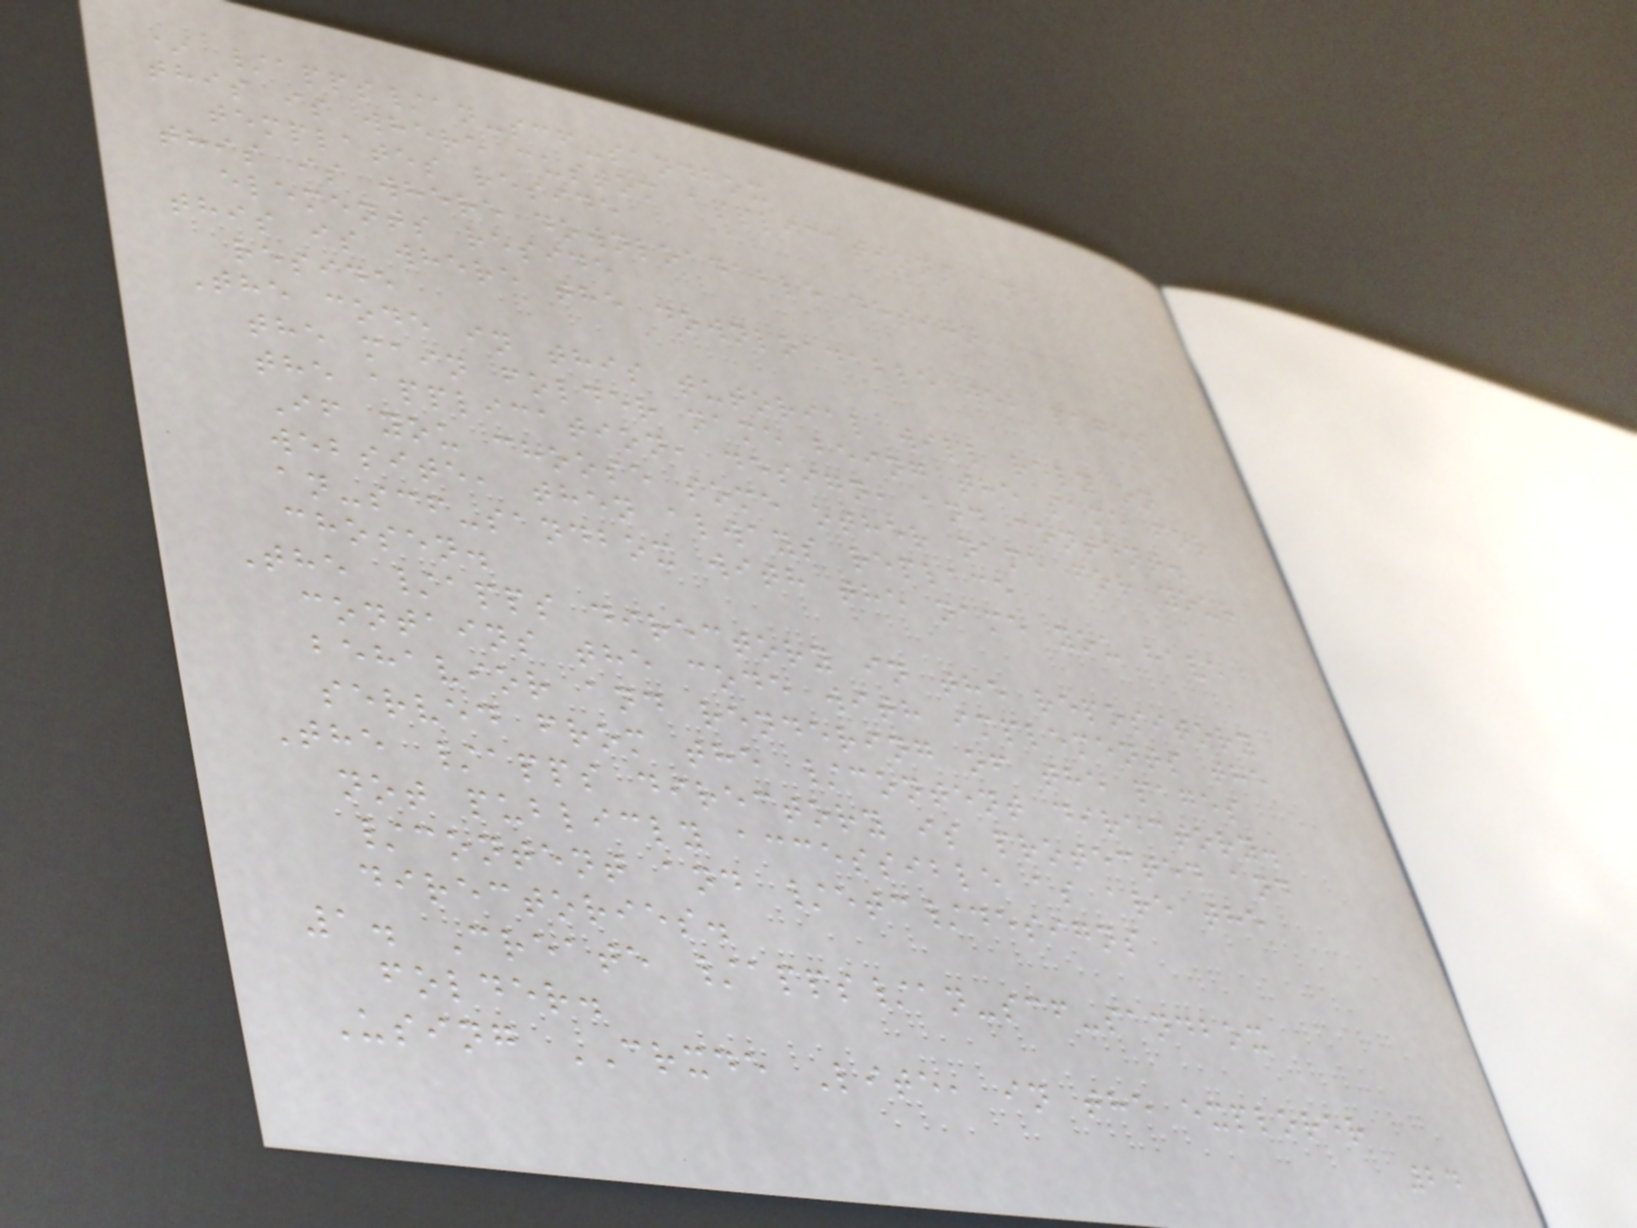* /apps/an-scf-sandbox
this is where custom applications and
templates reside
this is where downloadable design
elements reside
this is where the downloadable web pages
reside
The code in this tutorial will rely on
the main folder name being the same for
the application, design, and content.
If you choose some other name for your
website, then always replace
an-scf-sandbox with the name you have
chosen.
The /apps directory in the repository
contains the code with implements the
behavior and rendering of the pages
served from the /content directory.
The /apps directory is protected and
not publicly accessible as are the
/content and /etc/designs
directories.
1. Create /apps/an-scf-sandbox
folder.
Using CRXDE Lite, in the explorer
24
